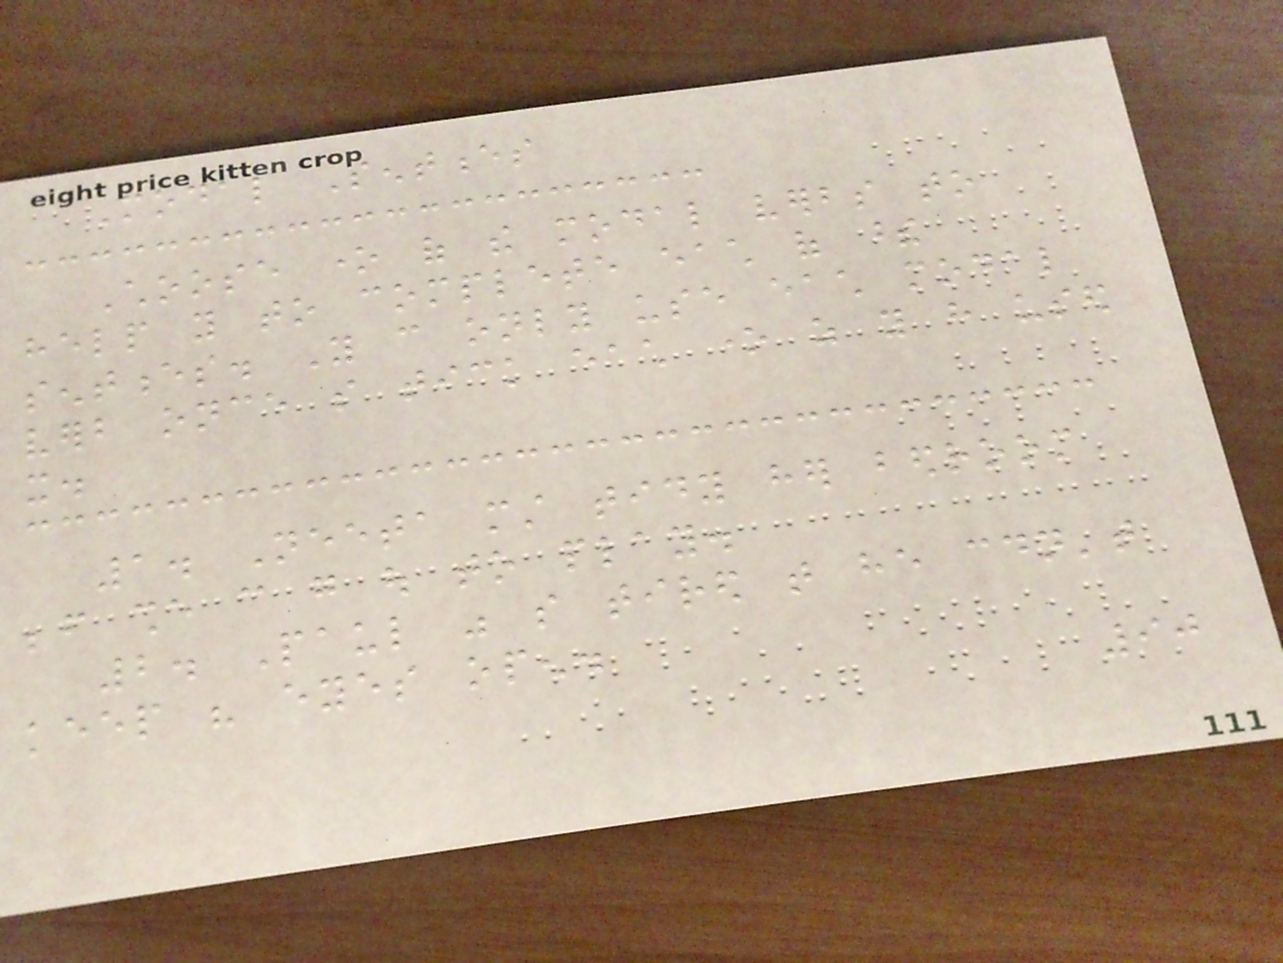Modal Sentences
Choose one of the modal verbs to
help you to complete each of these
sentences. You can only use each modal
verb once so tick each one as you have used
it.
1. Neeta must tidy her bedroom
before she can go out to play.
2. Paul was so tired that he couldn't
keep his eyes open.
90
